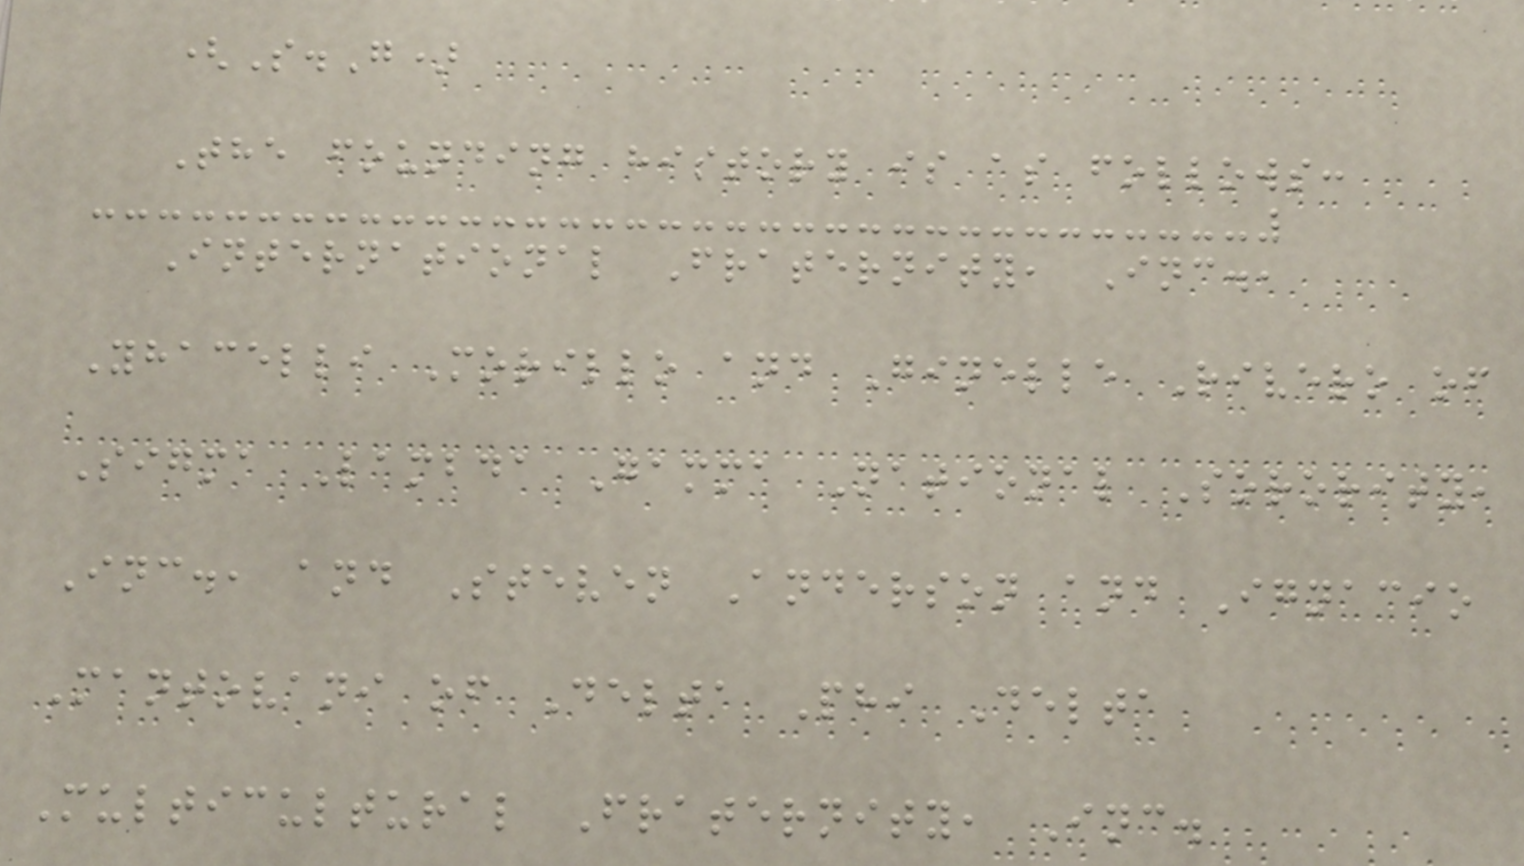(S.G)
The founding history is as follows:
International Fraternity, Inc.,
Yhacelli Morillo and Ginelle Rivero of
Sigma Lambda Gamma National Sorority,
Inc., and Steven Anderson and Ignacio
Mantovani of Delta Phi Delta
Multicultural Fraternity, Inc.
